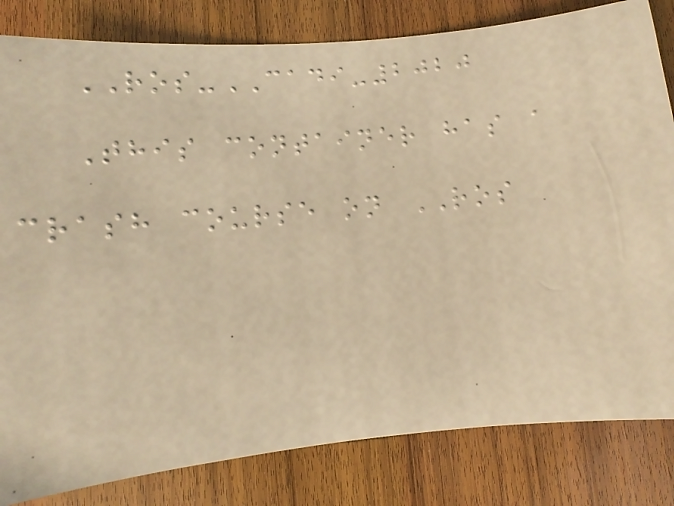ROS-CADI-2020
This container has a
crash course on ROS
